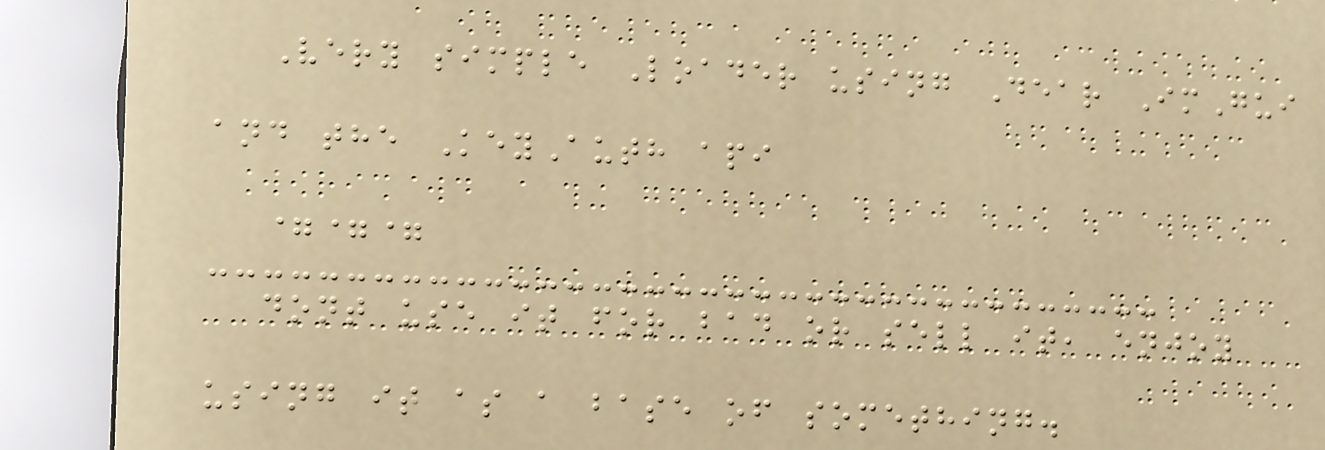Very simple Loader using Dear ImGui
and the KeyAuth api
===
dont use it for bad or sell it, enjoy
using it as a base of something.
